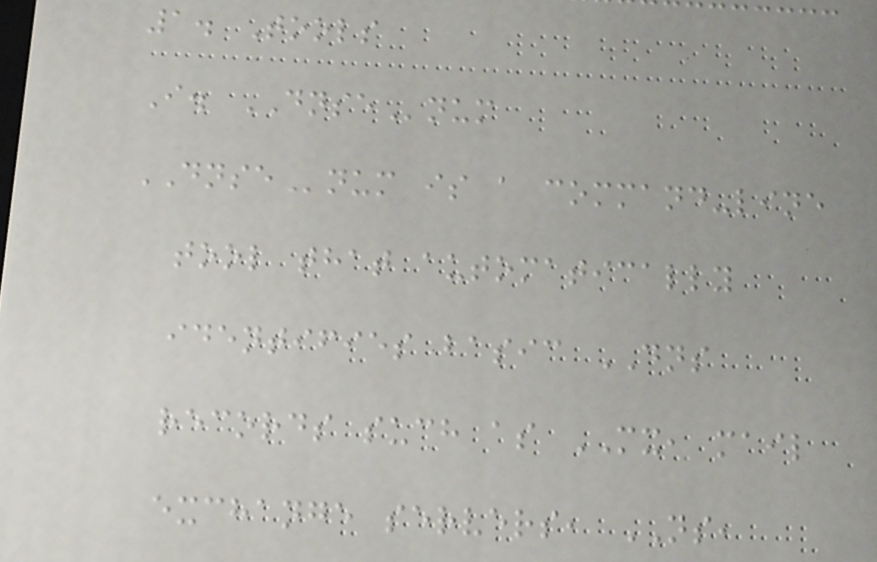1. Tools
I. DNSEnum
DNSEnum is a command-line
tool that automatically
identifies basic DNS
records such as MX, mail
exchange servers, NS,
